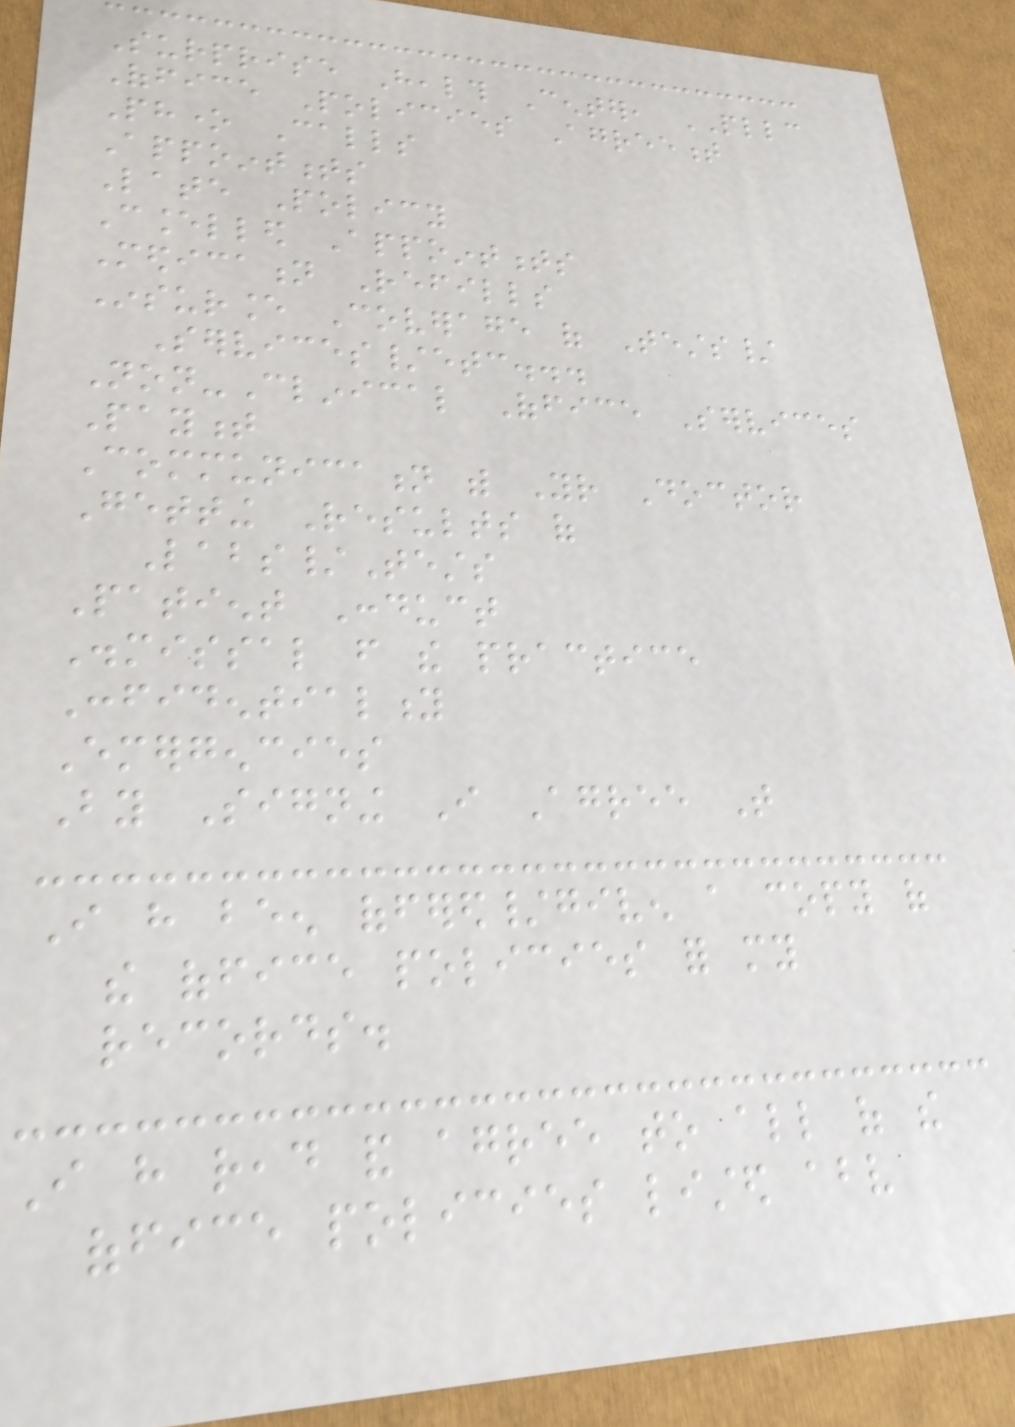Surprise Health Center, PLLC
Office Policies Agreement
Phone Calls
Appointments
Late Policy
Cancelled Appointments
Medication Refills
Insurance Coverage of Tests/
Services/etc...
Non-Clinical Office Services
Payment
Communication with Your Doctor
Getting Results of
Labs/Tests
Patient Conduct
Dismissal from the practice
Confidentiality
Emergencies
By Signing I Agree That
I have been offered/given a copy of
the office policies for my
records.
I have read and agree to all of the
office policies listed above
